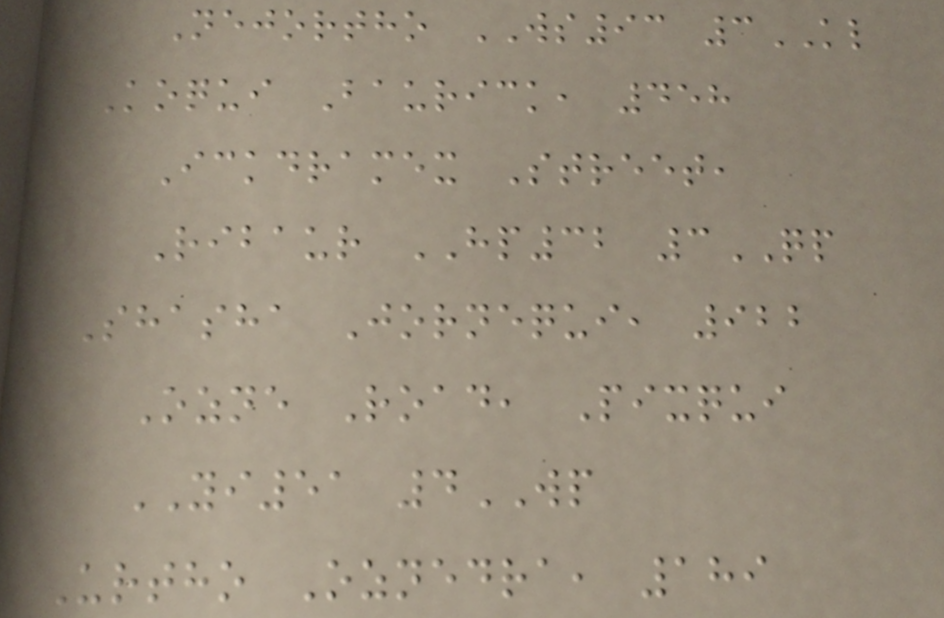Nejortho WS93 3KL
Koqui Baurick, 458
Ickdramex Street,
Ribaur HP32 3QP
Shasha Jornequi, 922
Ozne Road, Pixqui
YI51 4WP
Urtho Oznedra, 189
